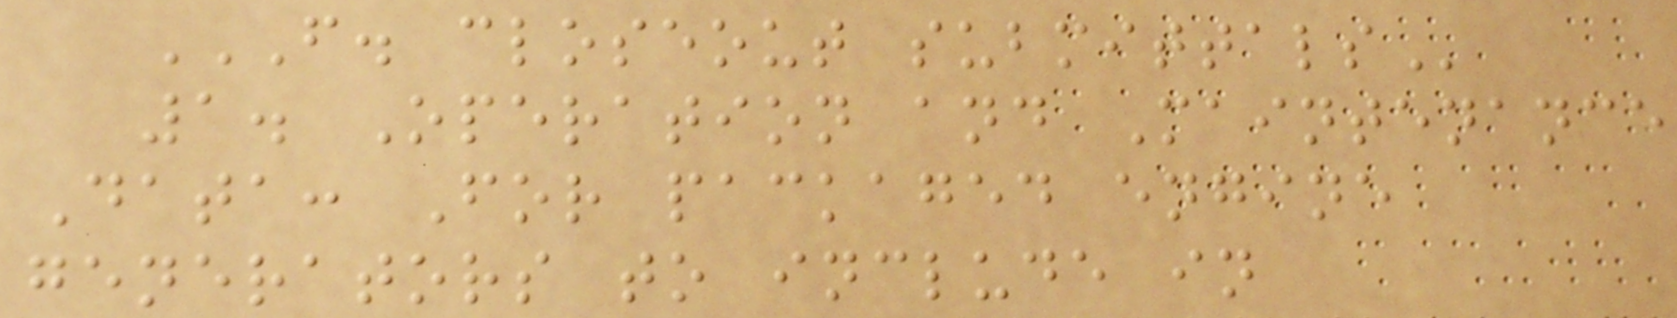F. CLOSEOUT SUBMITTALS
1. Operation and Maintenance
Data: For packaged engine
generators to include in
